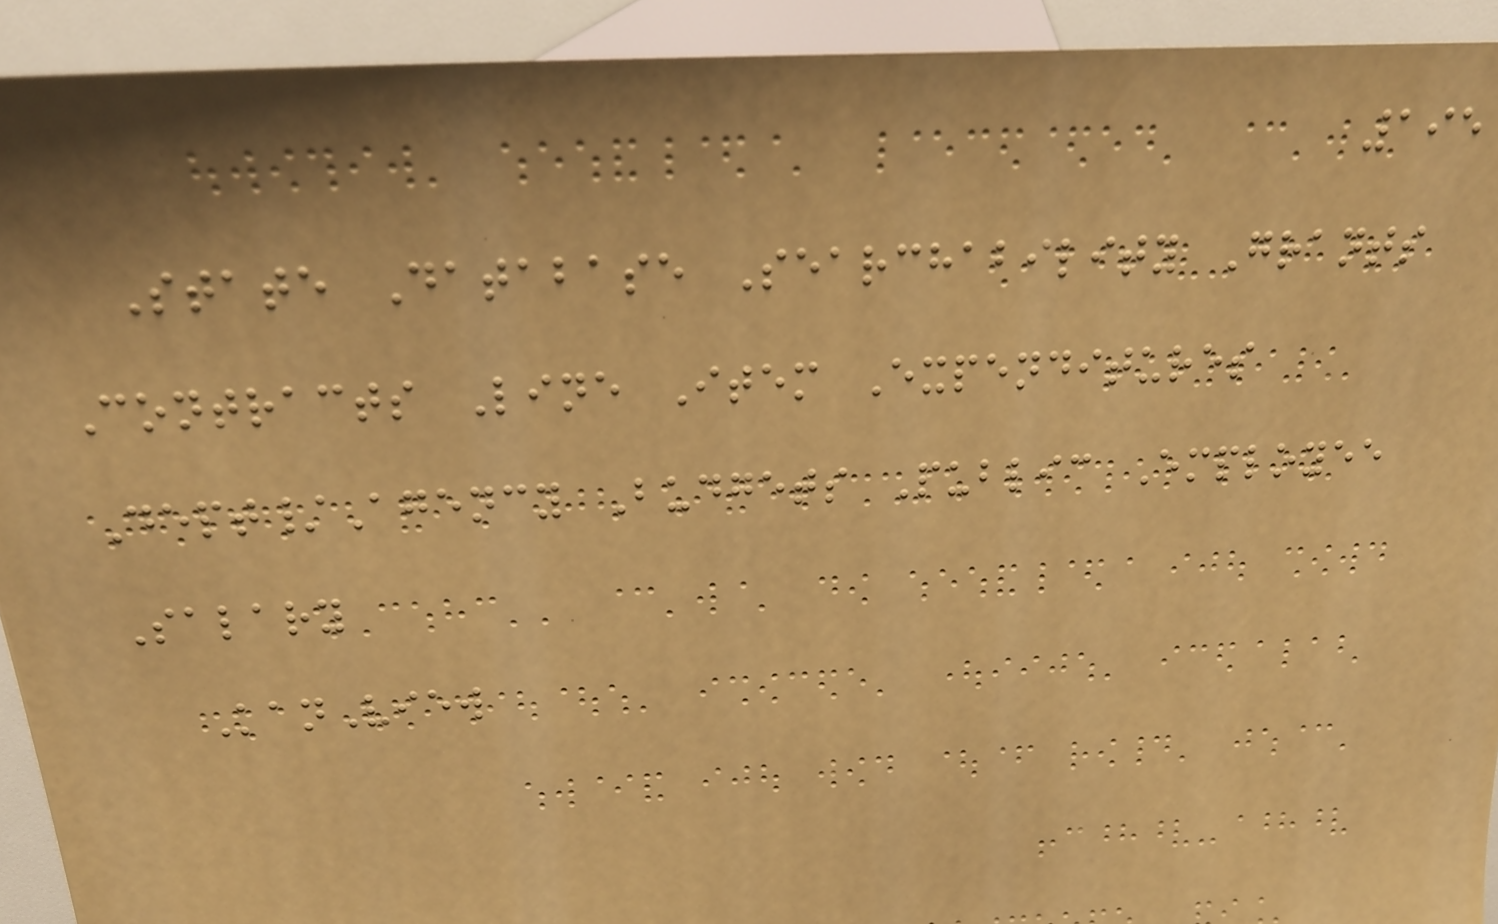195
State Database Searchability Grants
Contracts Line Item Expenditures
Dept/Agency Budgets Public Employee
Salary
KanView
